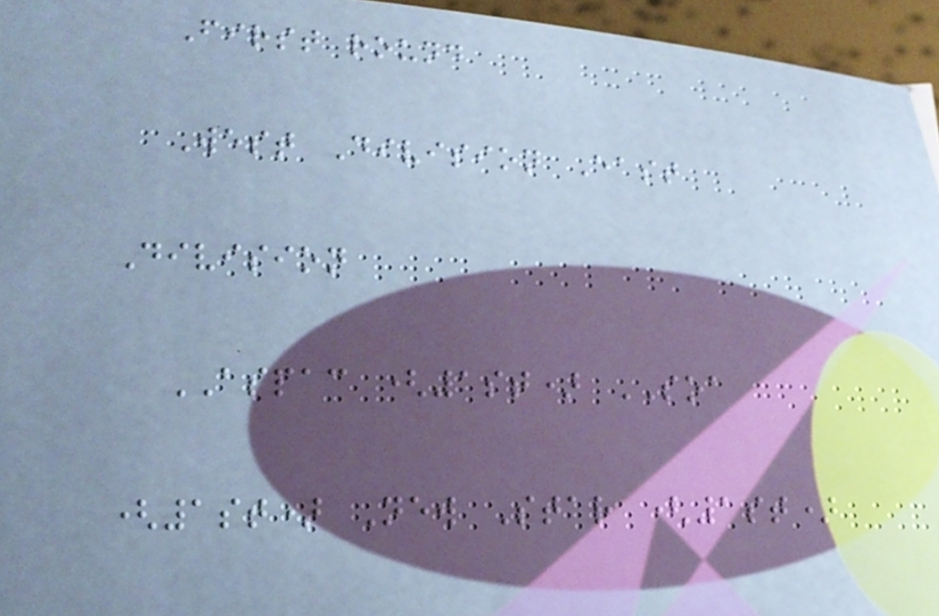First round
West Division East
Division
ASPAC (1st) SOA
(1st) New Star (1st)
